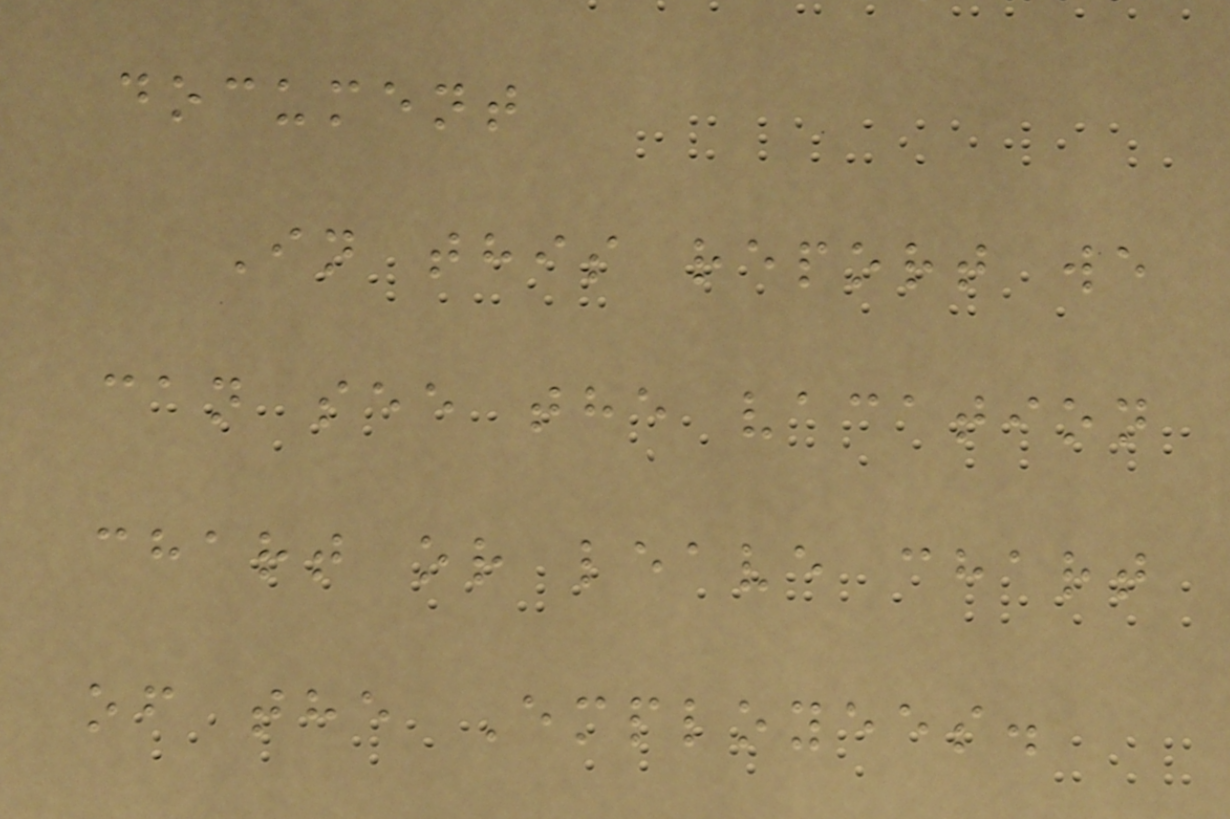document
In this report we
can see the vacation
chart or leave chart
of the Employees.
